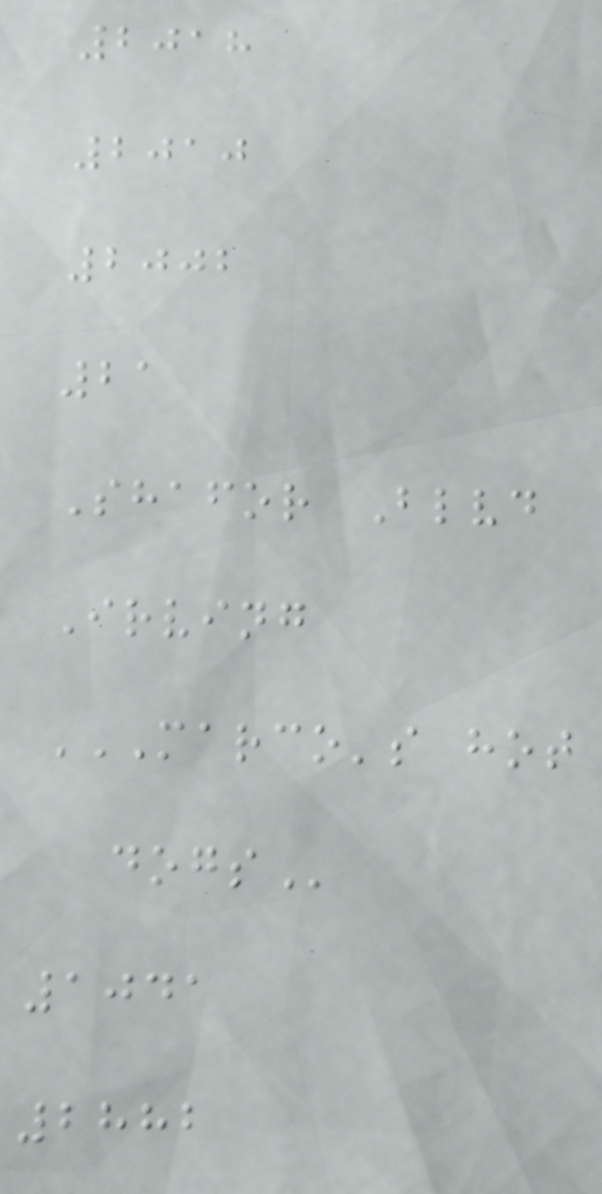2018
2010
2002
21
Shafor Blvd
Irving
MARCO'S HOT
DOGS
1041
2882
